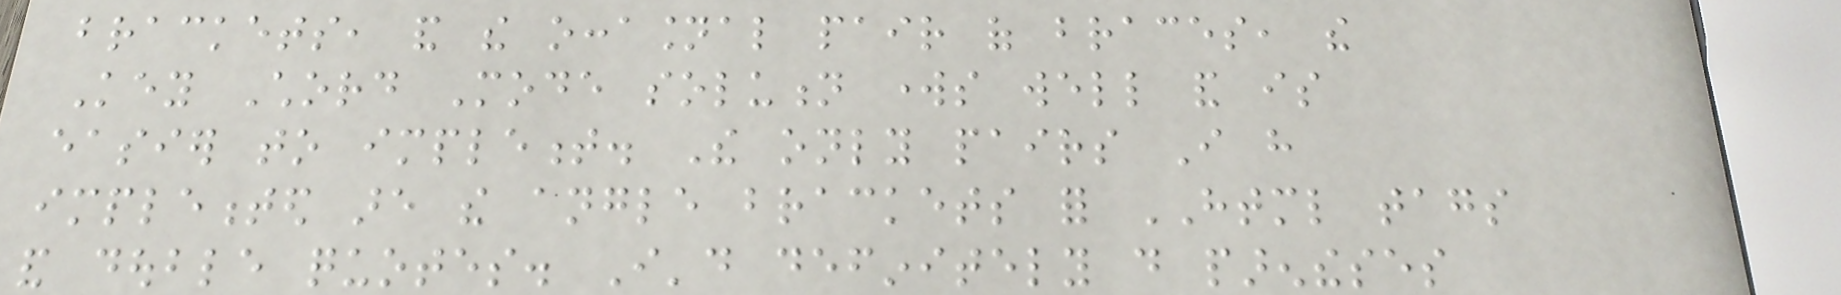brackets, and the occasional pair of braces, the
Key Chord Mode solution works well and is
easier to implement. The only pairs I have
implemented are the angle brackets for HTML tags
and double quotes. I'd definitely do parentheses
